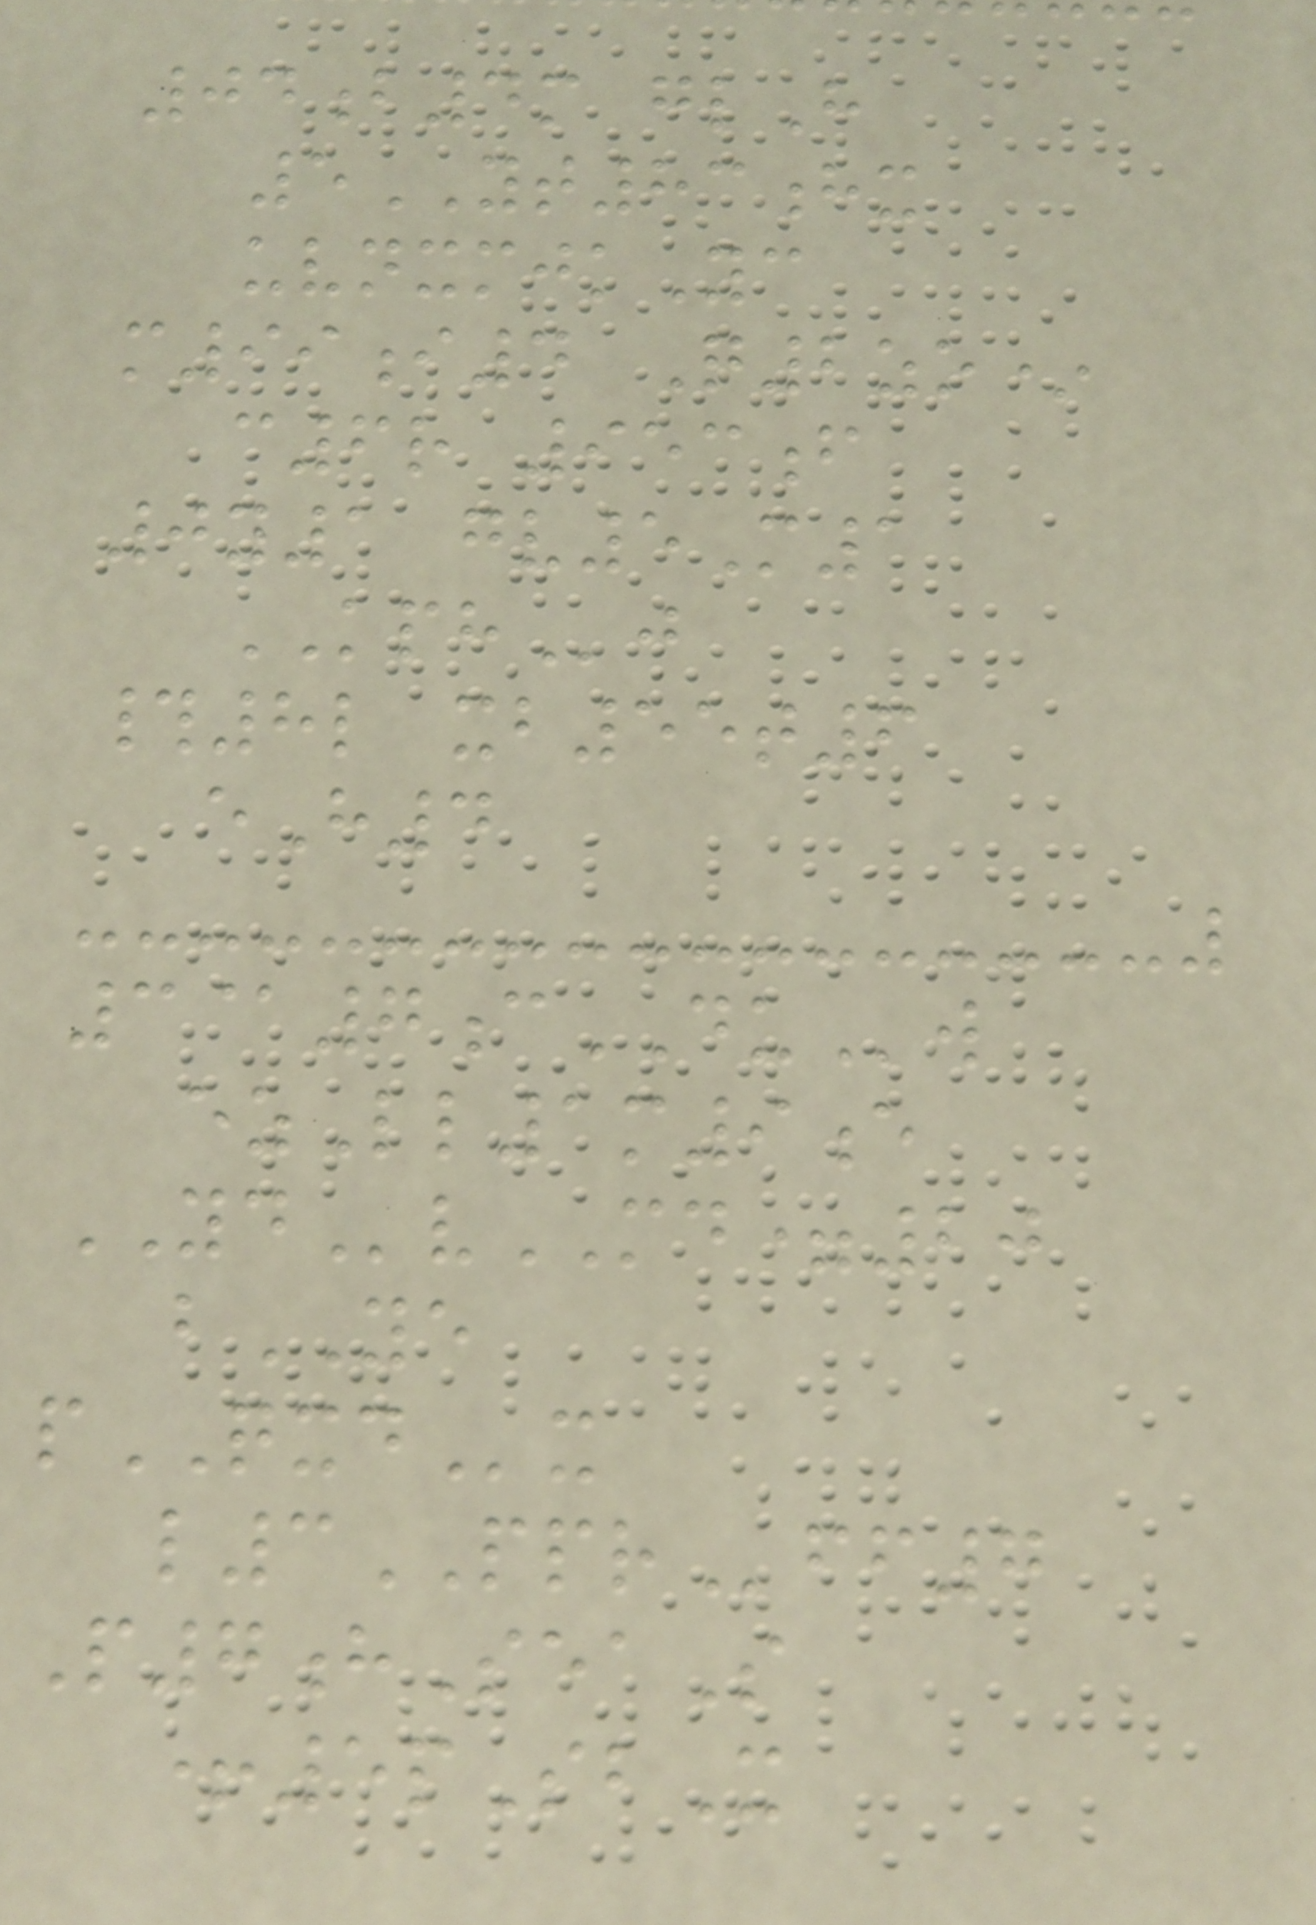04b4m glH
5YT83hx
uvnxmjkYc
m99i4 Q2zo*
c6r 953f
0y1 gv5M1
KPHj
#8l xb55t6
eH4
3@7cDUw
ezLl1m9e
YDvMD=20
bYE
pQXDx
l3PPRff7
P7hSeaS
+5pSbX
